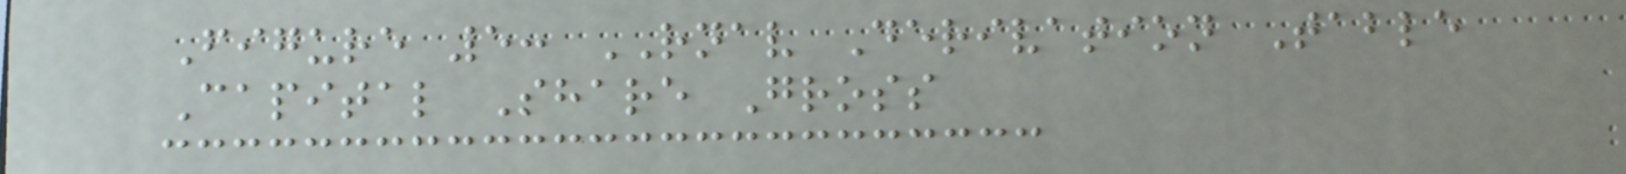Figure 5: RNAV Derivation Table
Capital Share Gross
